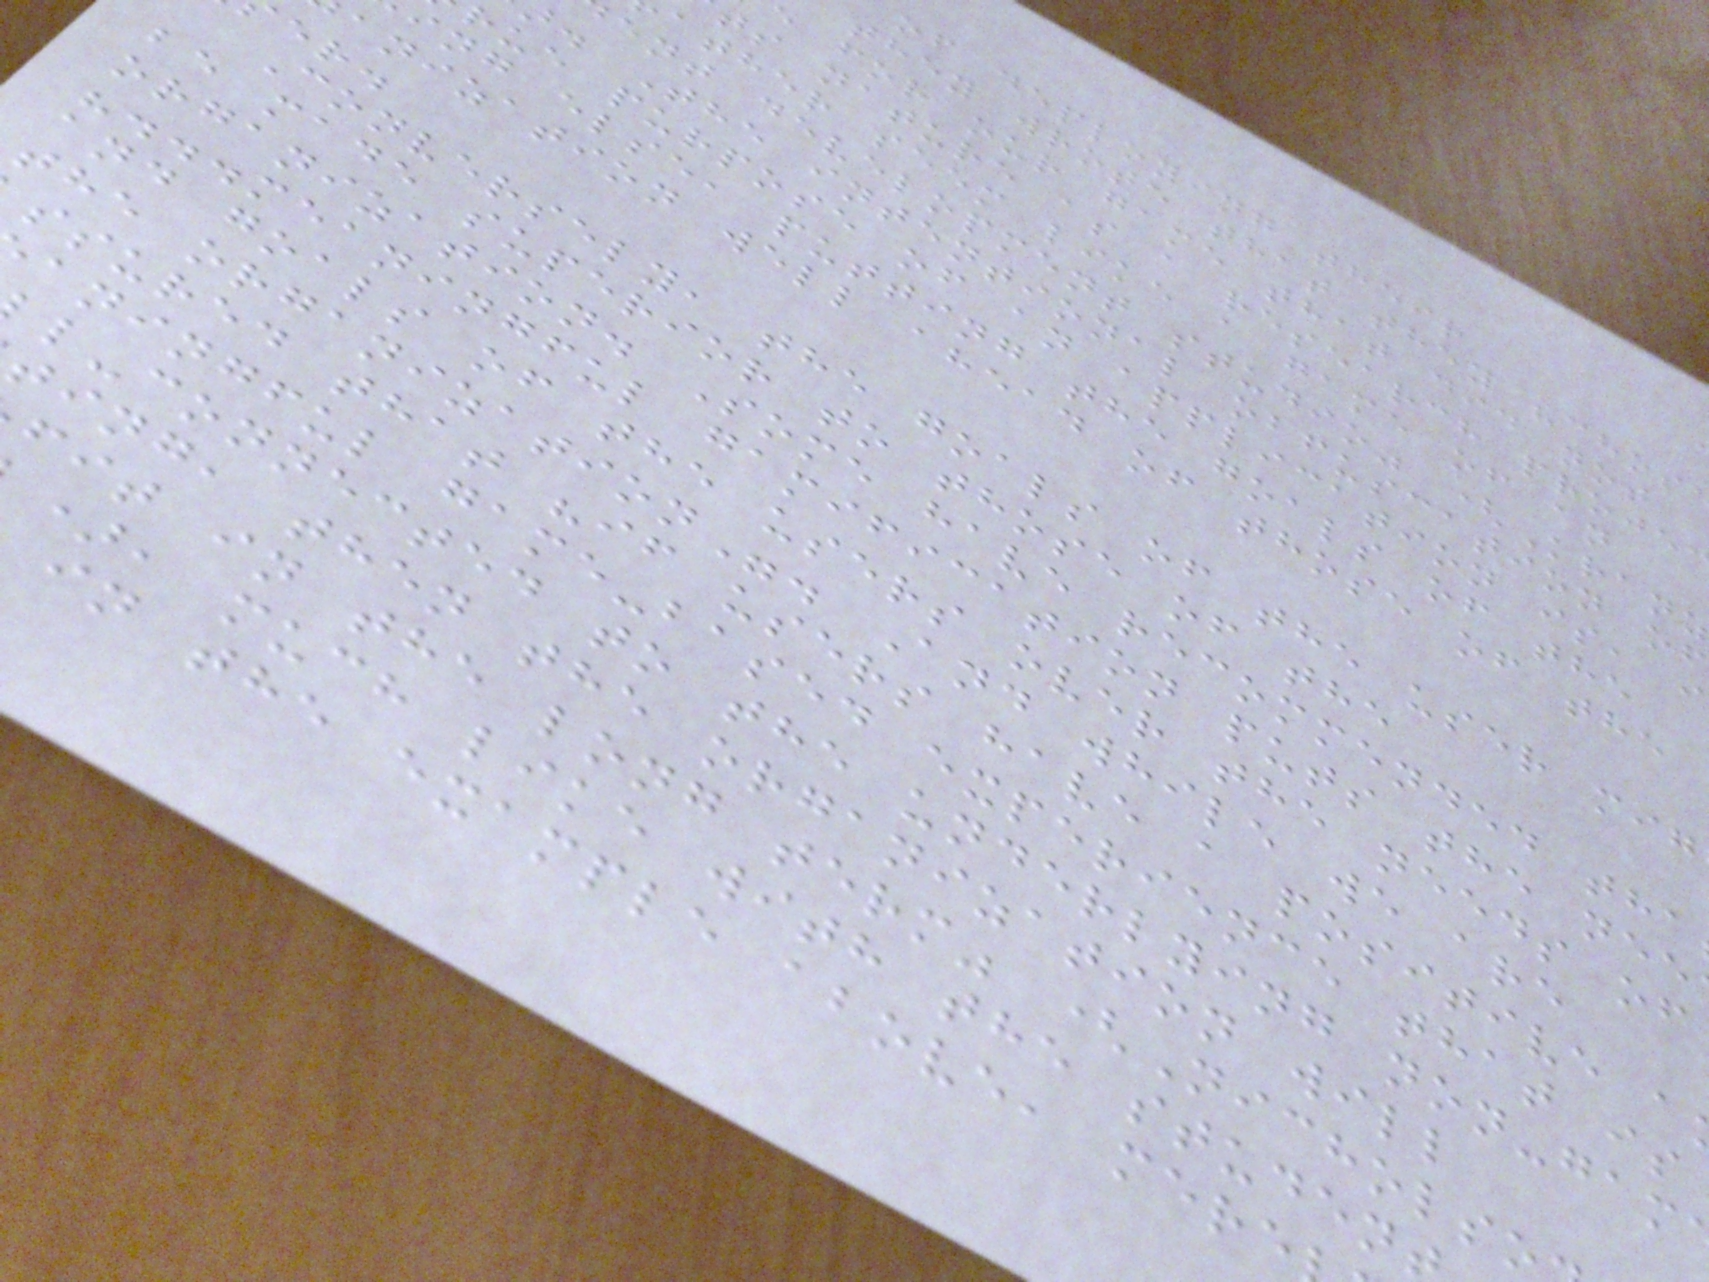of deploying their
they wrote that they "chos
e for our game that did not
ts nature as a research proje
ather seem like a game of an
ent development studio" (Kranz
. The intentional obfuscation of
rue purpose of an application is, i
ing else, putting the goals of the
anization well ahead of those of the
Conversely, the goals of the user mig
be made superior to those of the
organization. Some have recommended tha
"...meaningful gamification puts the nee
and goals of the users over the needs of
the organization". And while we are
ssured that "if users have a positive a
aningful game-based experience that is
l-connected to the underlying non-gam
ting, then the organization will
fit in the long term" (Nicholso
), much like with the studen
in the example above, mere
